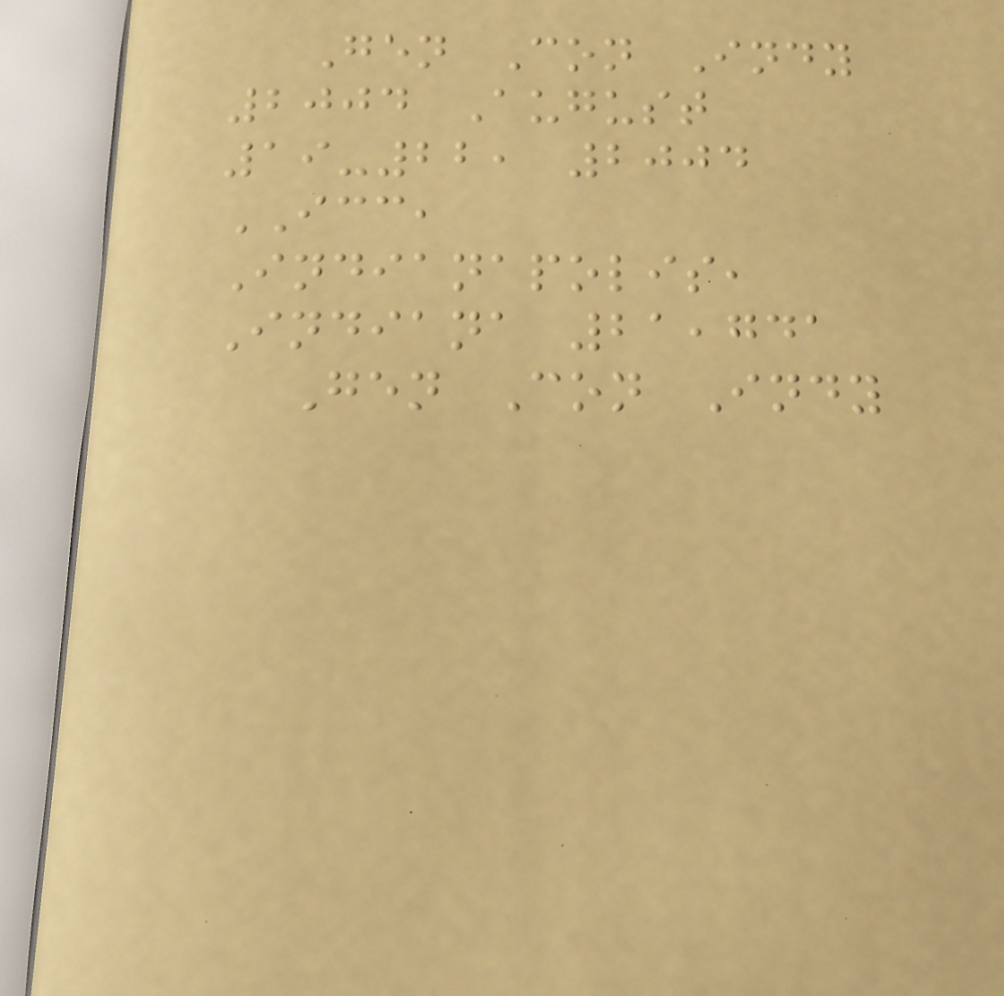Gen Con Indy
2004 August
19-22, 2004
ICC,
Indianapolis,
Indiana 21,741
Gen Con Indy
